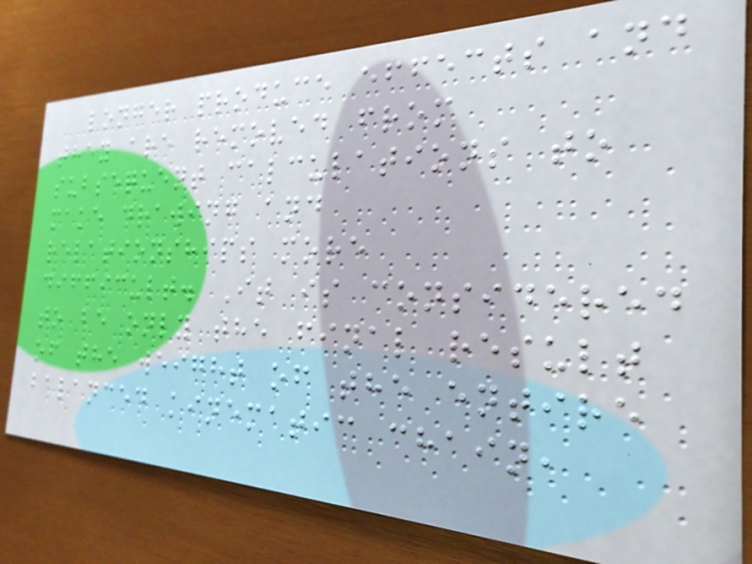longer produce effects and
they are removed from
subsequent calculations to
make drawing and
relationships more
difficult. It is considered
to be only the final result
of the weight of the entire
balanced kinematic chain,
